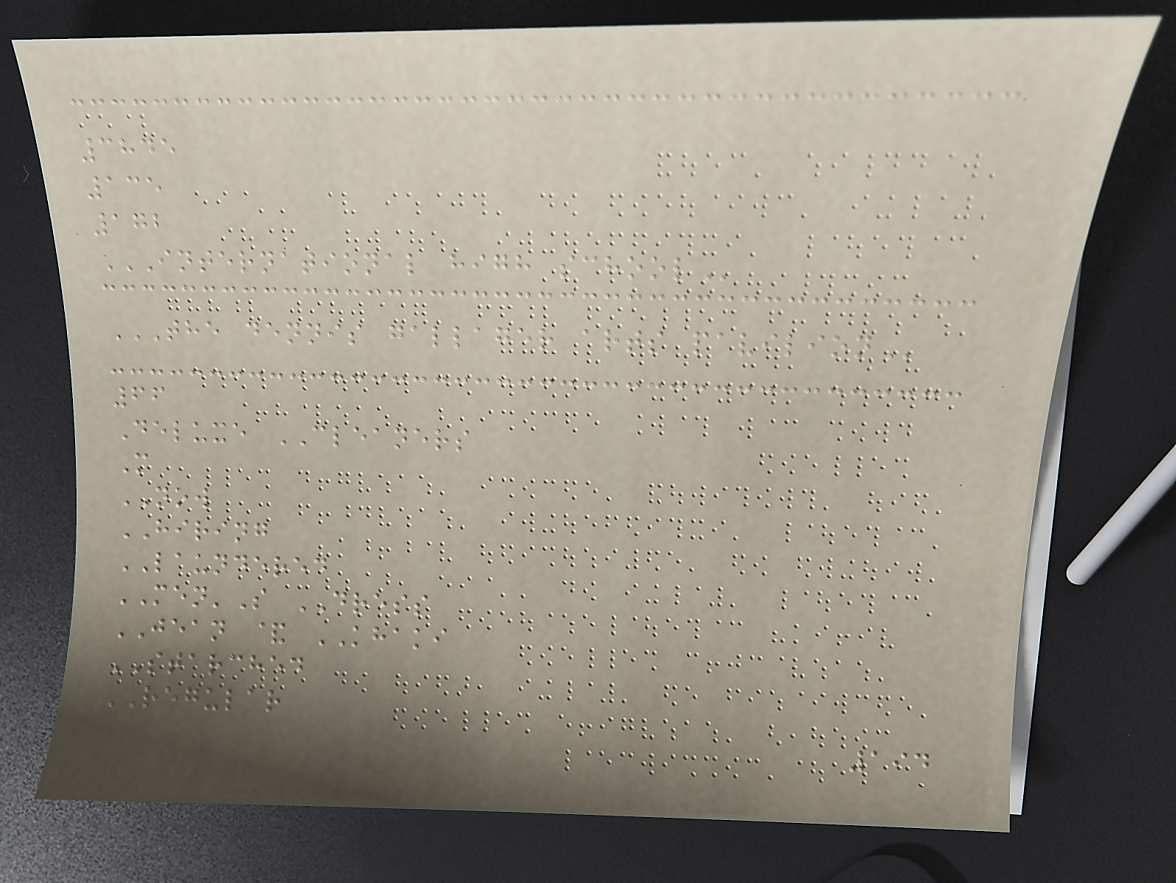3845
135
172
INTERNATIONAL HIGH SCHOOL
THE DENNIS GALLAGER ARTS PAVILION
66
Deluxe CLEANERS
M
NOW
HIRING
LAUNDERED
MEN'S DRESS
JEAN & KHAKI
STARCHED
REGULAR
194
